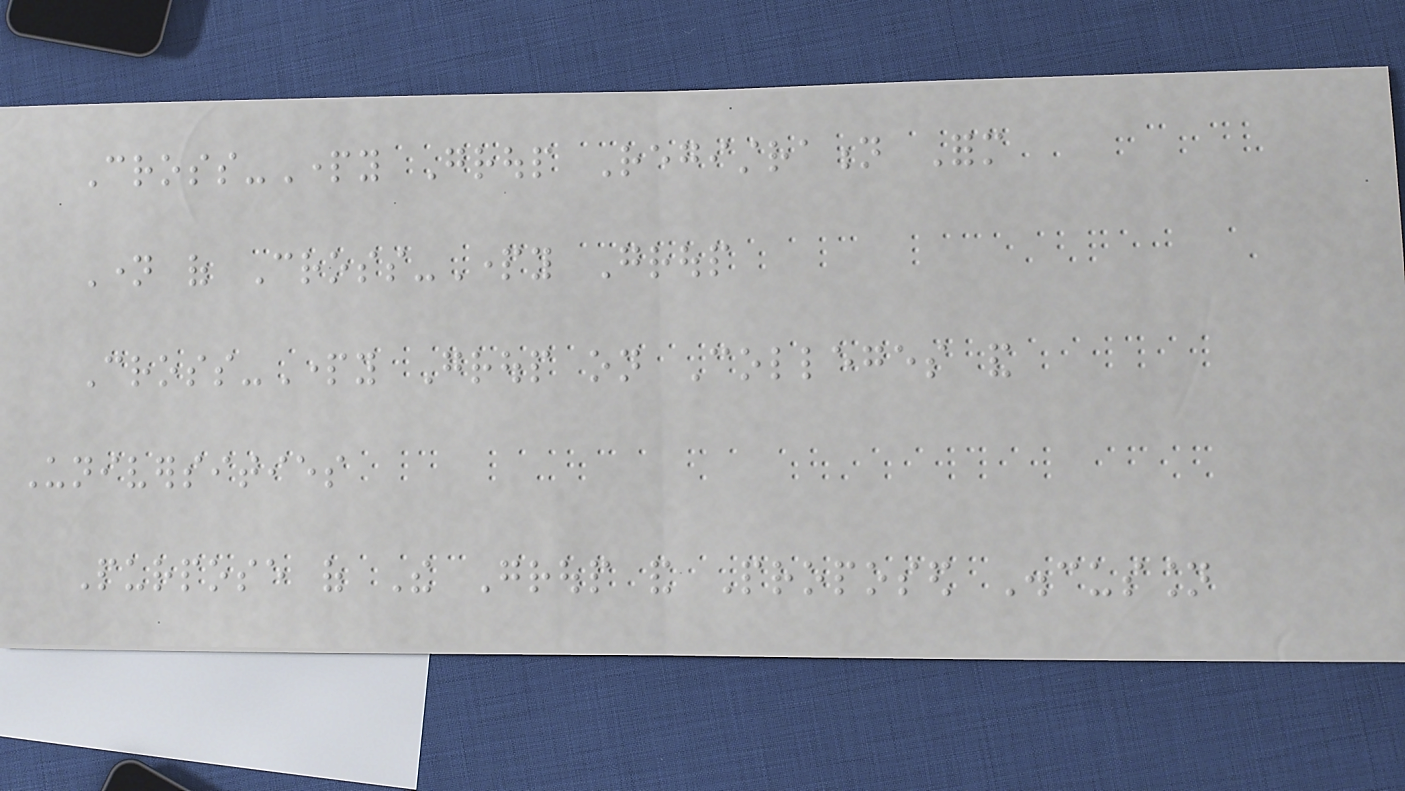Cross-Party Group Registration Form
Name of Cross-Party Group
Cross-Party Group on Colleges and
Universities
Purpose of The Group and Proposed Discussion
